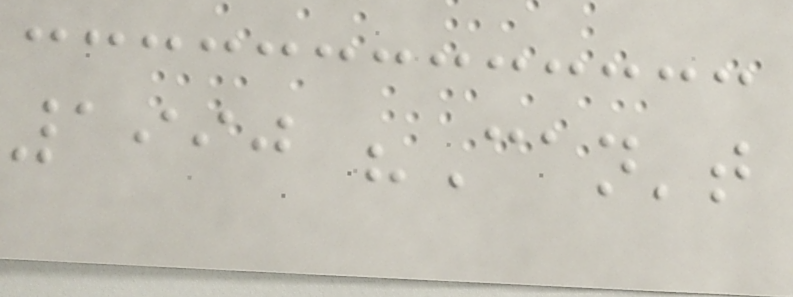1990 "Can't
